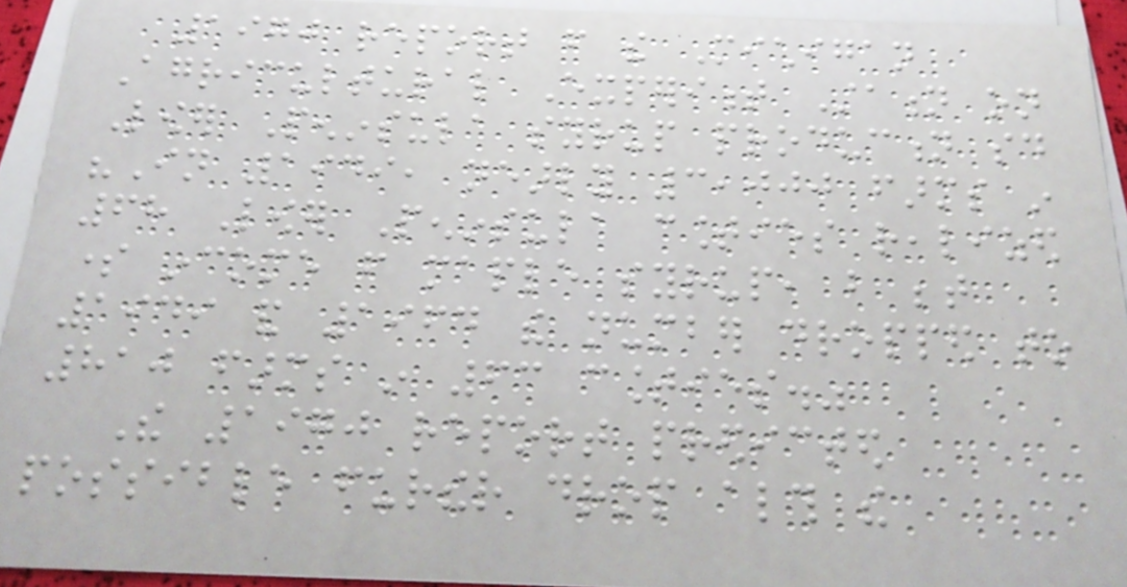1970 report from the Michigan
Agricultural Experiment Station on
Lower Peninsula syrup production said
"In 1949, nearly 3,000 farms in
68 Lower Peninsula counties realized
some income from maple syrup, but between
1949 and 1964 the number dropped to
810 farms in 63 counties."
The 1970 report predicted
possible further drop although the
